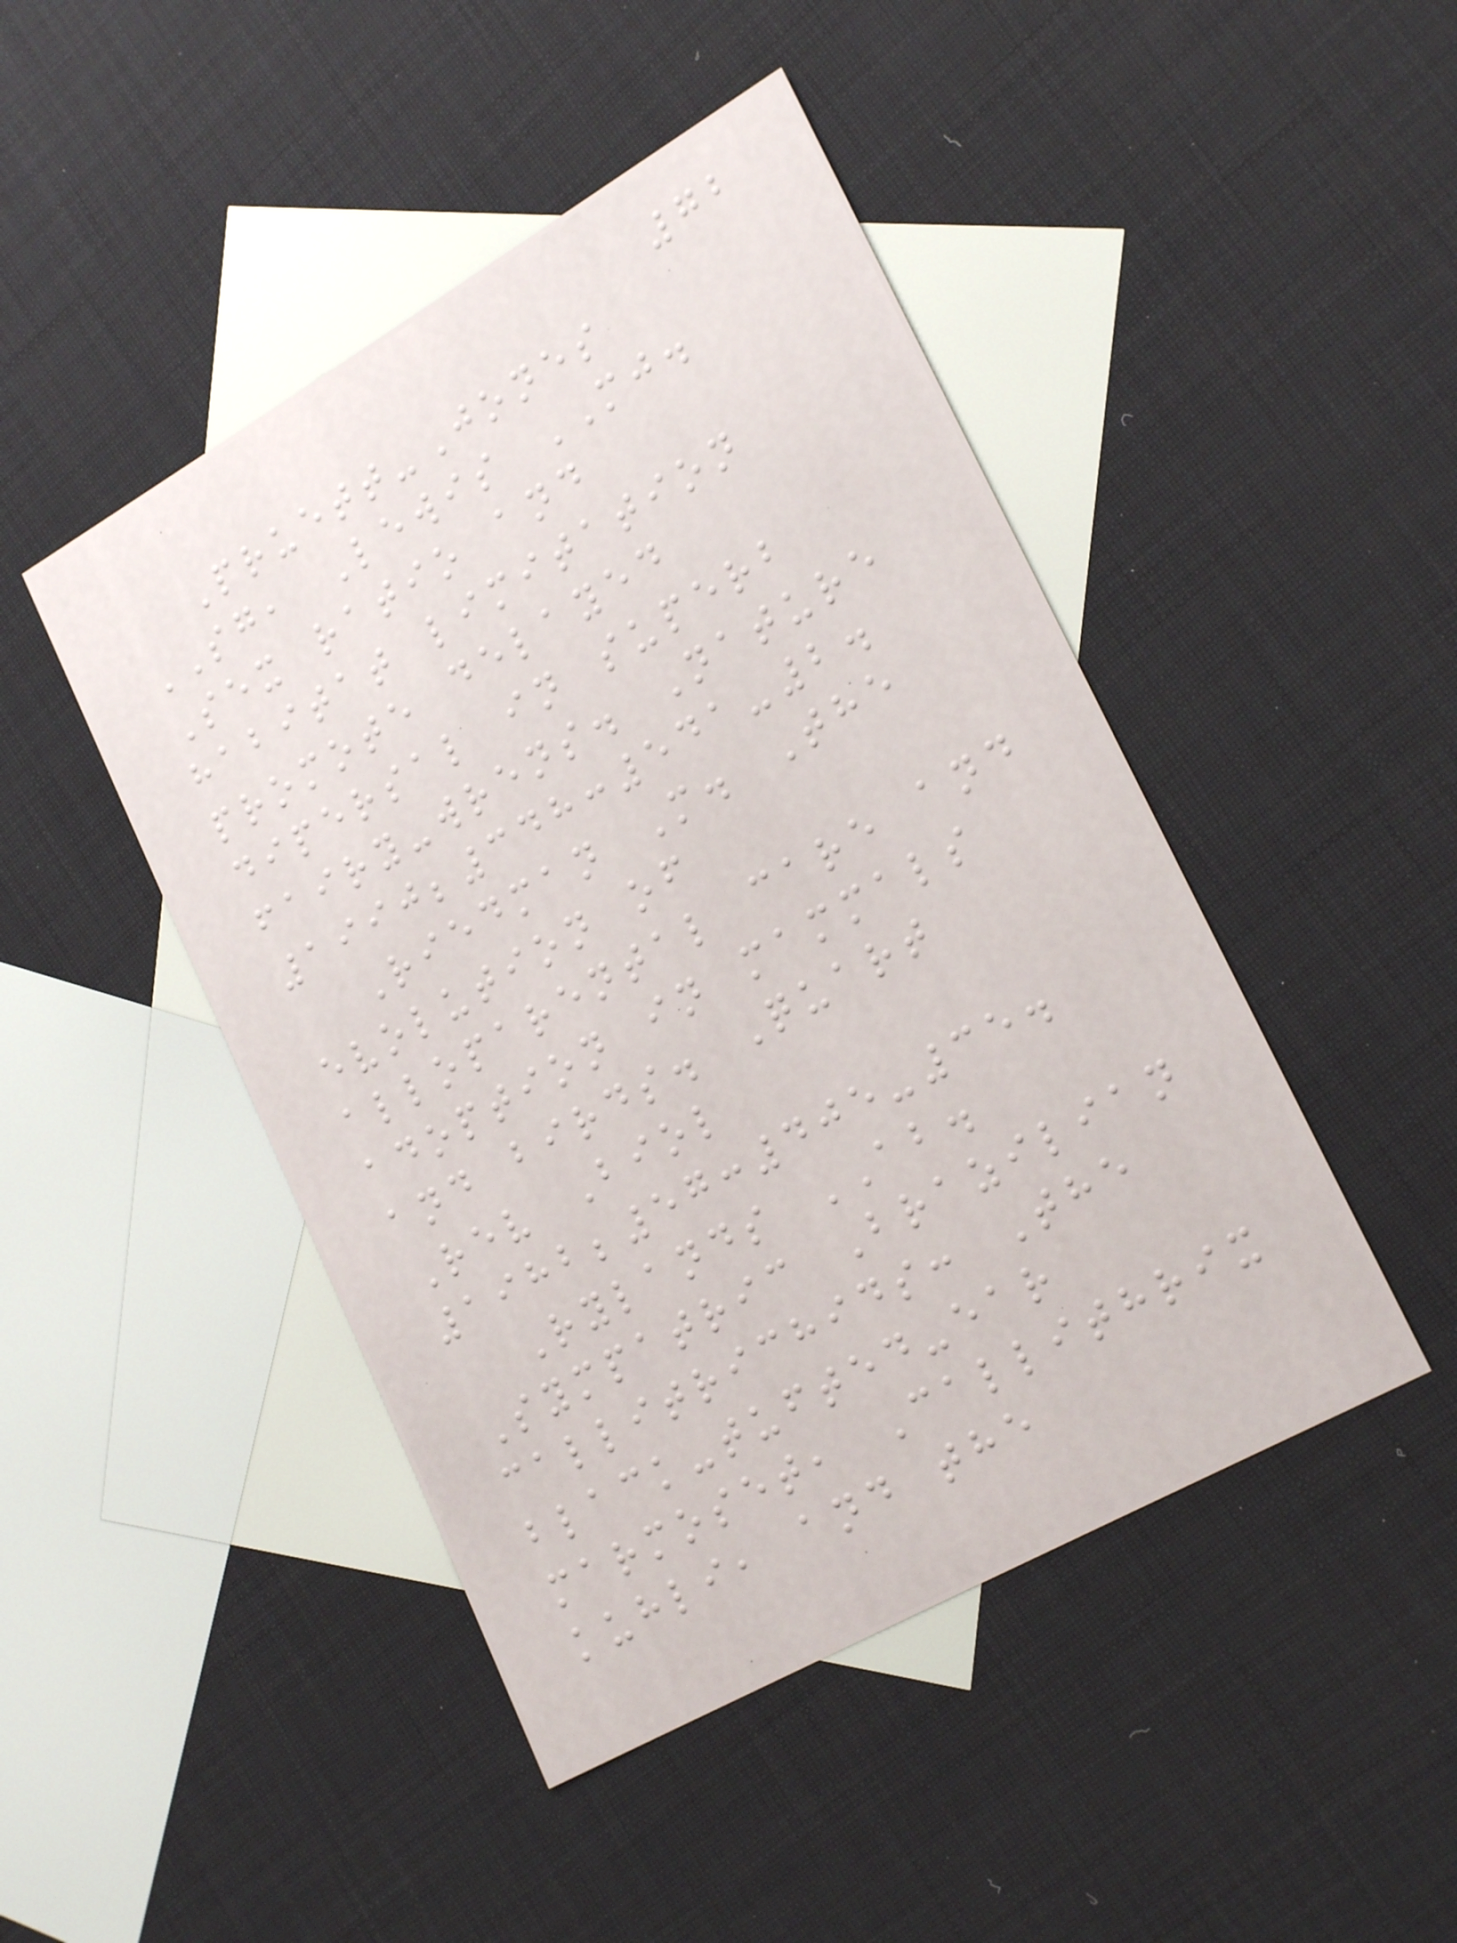72
Pruett-Jones
SG, Lewis MJ.
Sex ratio and
habitat limitation
promote delayed
dipersal in superb
fairy-wrens. Nature
1990;348:541-2.
Riedman M. The
evolution of
alloparental care and
adoption in mammals
and birds. Quart
Rev Biol
1982;57:405-35.
Rylands AB.
Sympatric Brazilian
callitrichids: The
black-tufted-ear
marmoset, Callithrix
kuhli, and the
